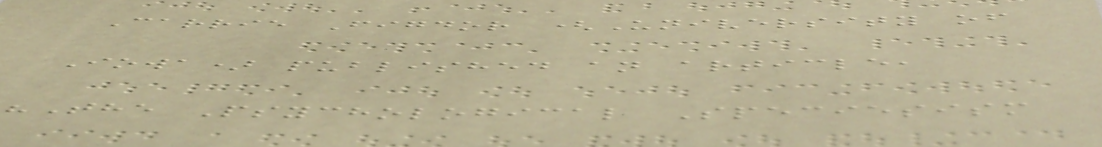Carrie Figdor (University of
Iowa) published an article,
"The Psychological Speciesism
